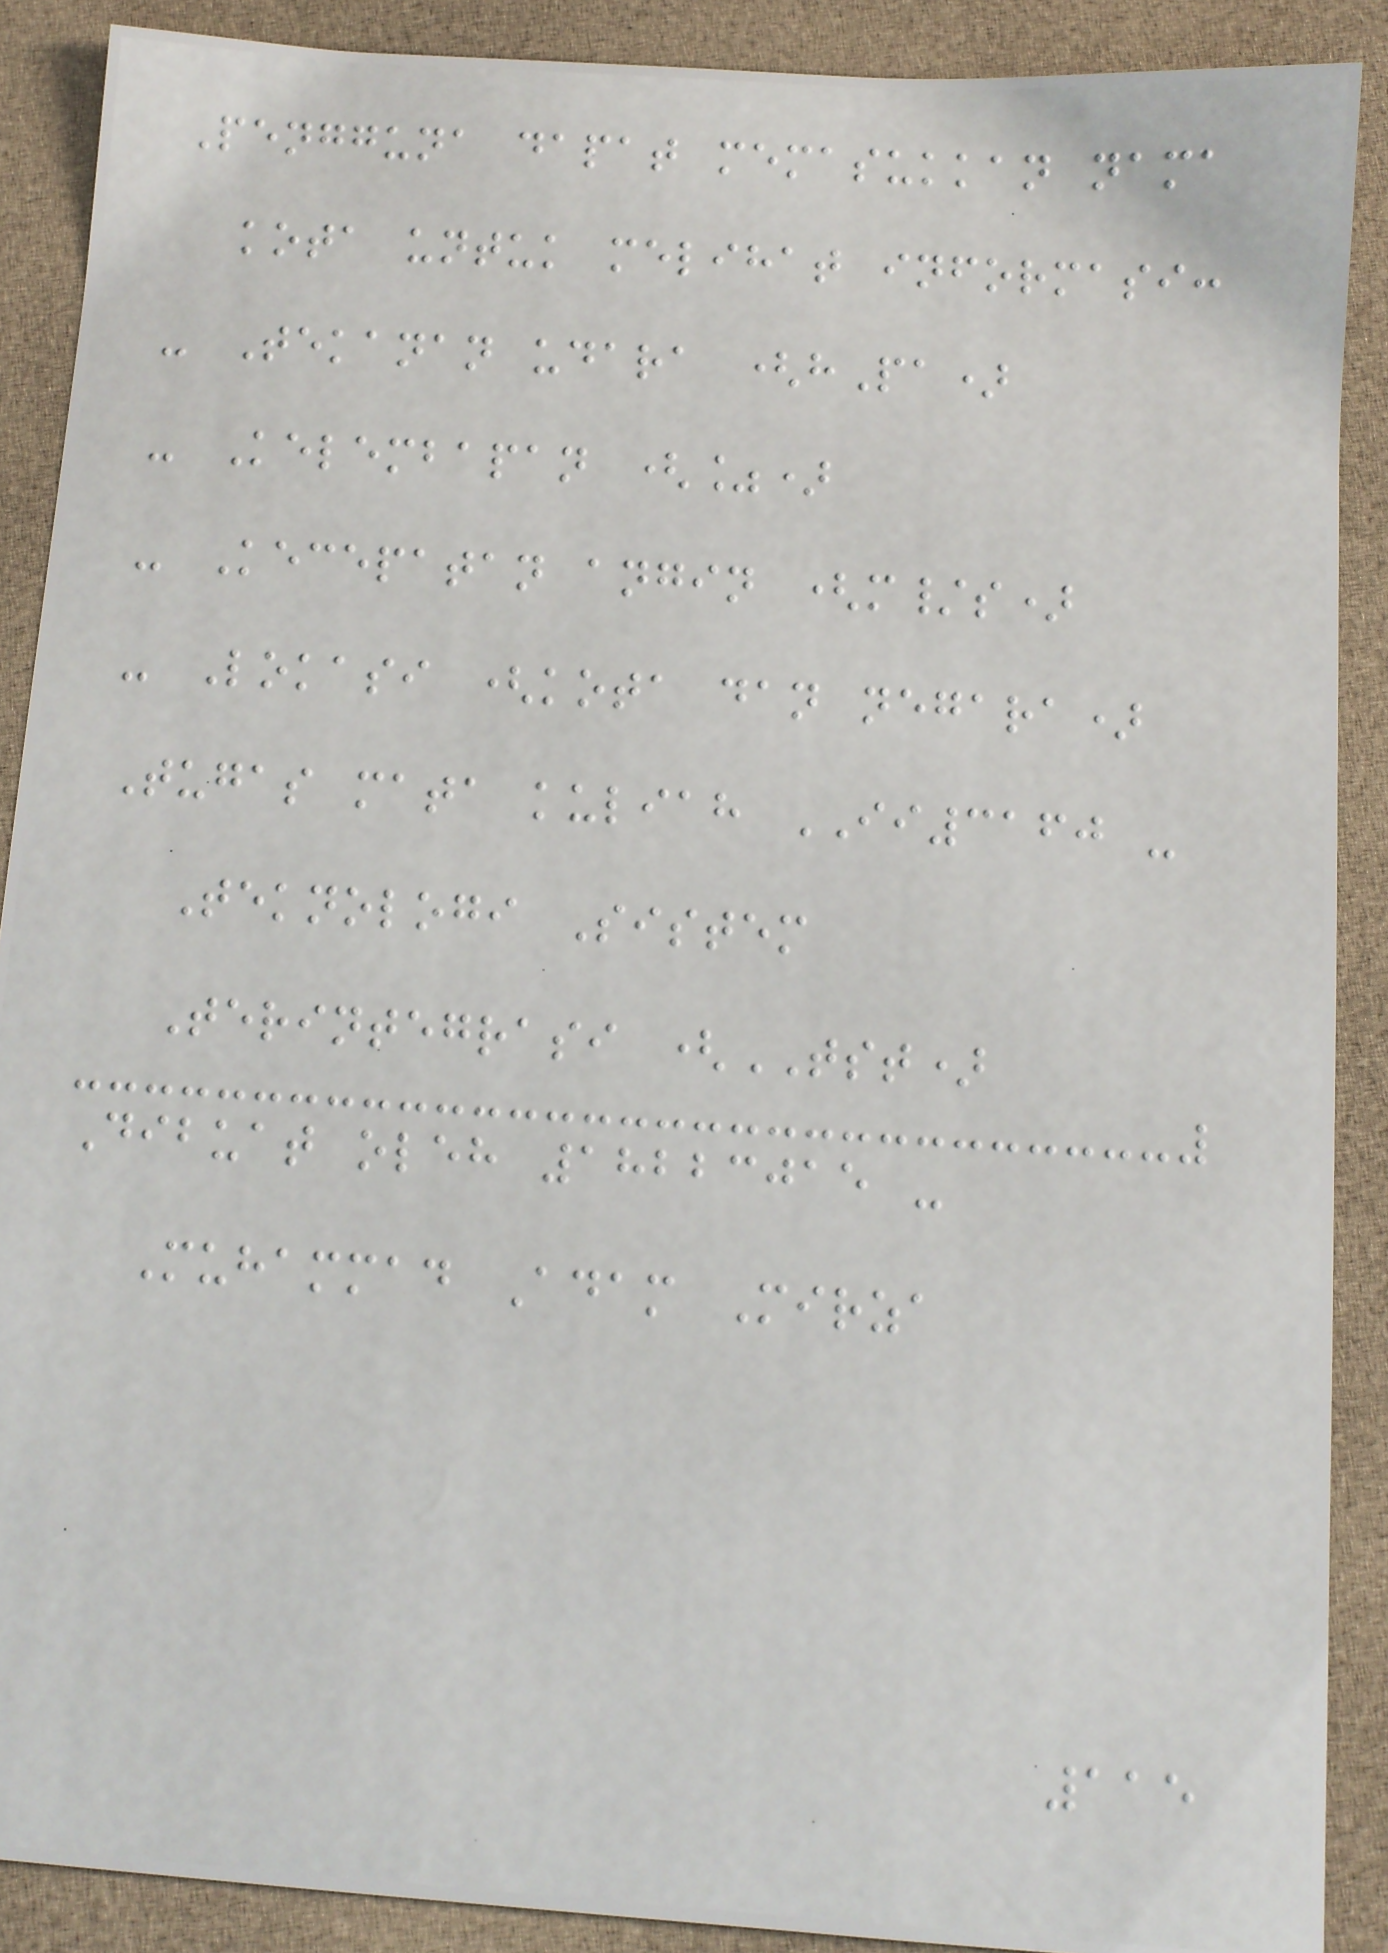Pengguna dapat memasukkan nama
kota untuk melihat informasi:
- Tekanan udara (hPa)
- Kelembapan (%)
- Kecepatan angin (m/s)
- Lokasi (kota dan negara)
Tugas mata kuliah II3160 -
Teknologi Sistem
Terintegrasi (TST)
Dibuat oleh 18223015 -
Muhammad Adam Mirza
115
